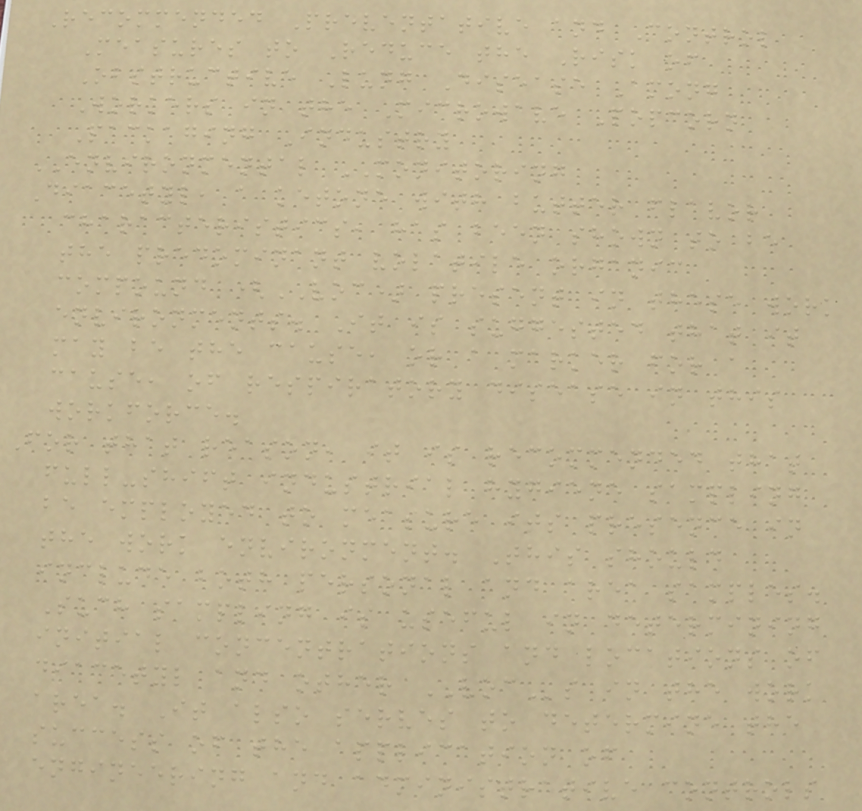Recommended Preventative and Control
Measures to Reduce the Risk of
Obstructive Lung Disease Among
Workers in the Microwave Popcorn
Packaging Industry
ENVIRONMENTAL MONITORING
Diacetyl, a ketone with butter flavor
characteristics, has been shown to be
the predominant volatile organic
compound (VOC) present in these work
environments. It is suggested that it
may be the cause, or a marker for a
cause, of respiratory disease in this
workforce.
For that reason, it is recommended that
full-shift industrial hygiene sampling
be employed to measure its presence in
the work environment. This should
include both personal and area samples.
Such sampling is useful in determining
initial concentrations and locations of
diacetyl and other VOCs in the work
area. It also serves to determine the
success of the application of
engineering and administrative controls
